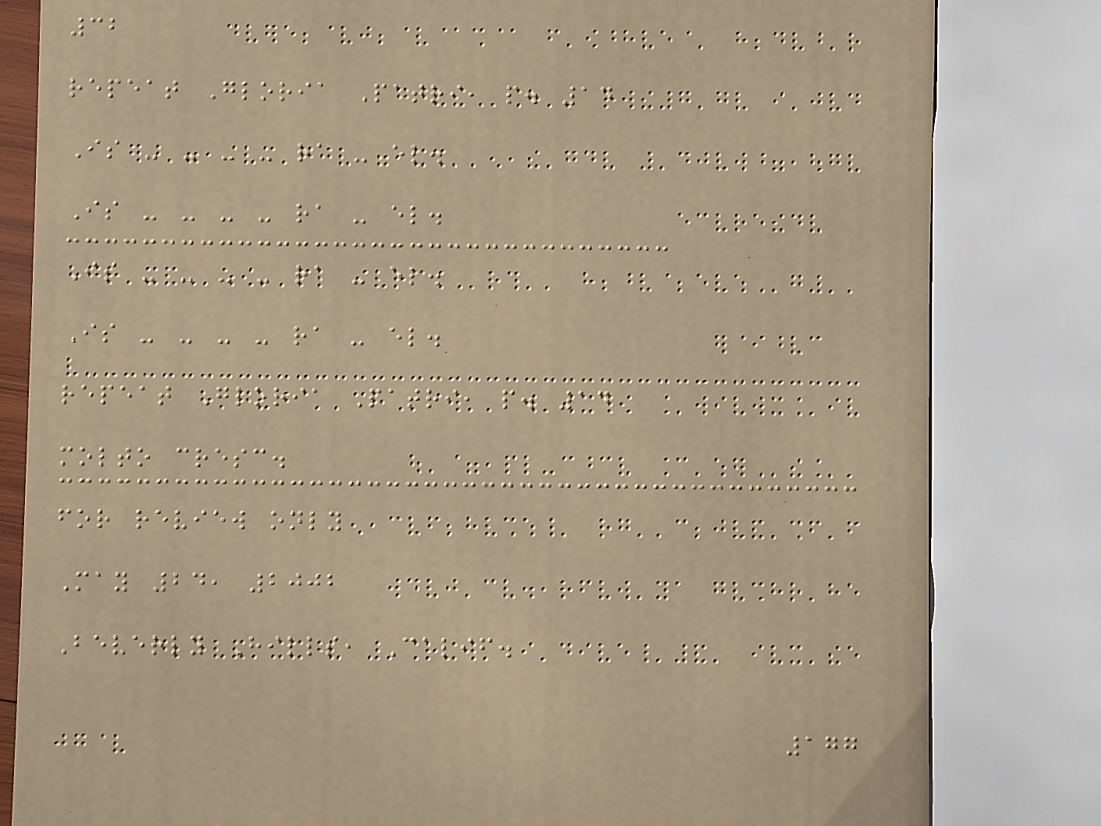32
repeat Gloria Patri, p. 14
Is - - - - ra - el.
Is - - - - ra - el.
Is - - - - ra - el.
Is - - - - ra - el.
repeat Gloria Patri, p. 14
molto cresc.
for review only
May 24, 2002
Beverly Hills, Calif.
177
